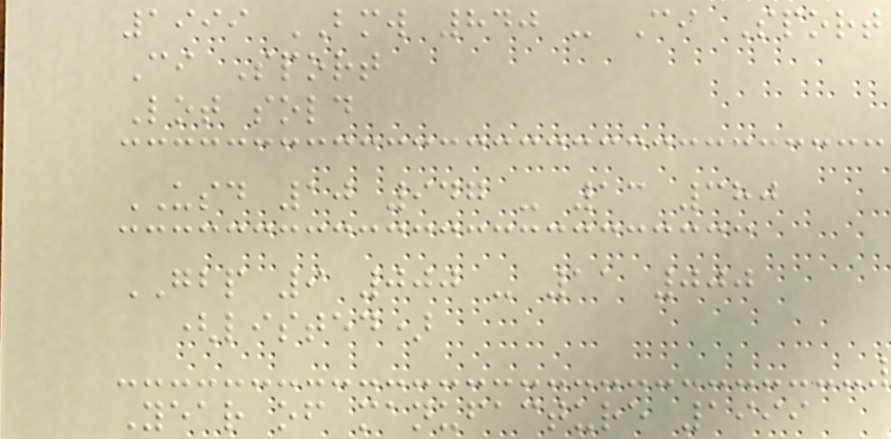1999 BMW 840 - Ci Sport
Ci Sport
Lot sold
USD 10 947 - 13 380
GBP 9 000 - 11 000
(listed)
Year of manufacture 1999
